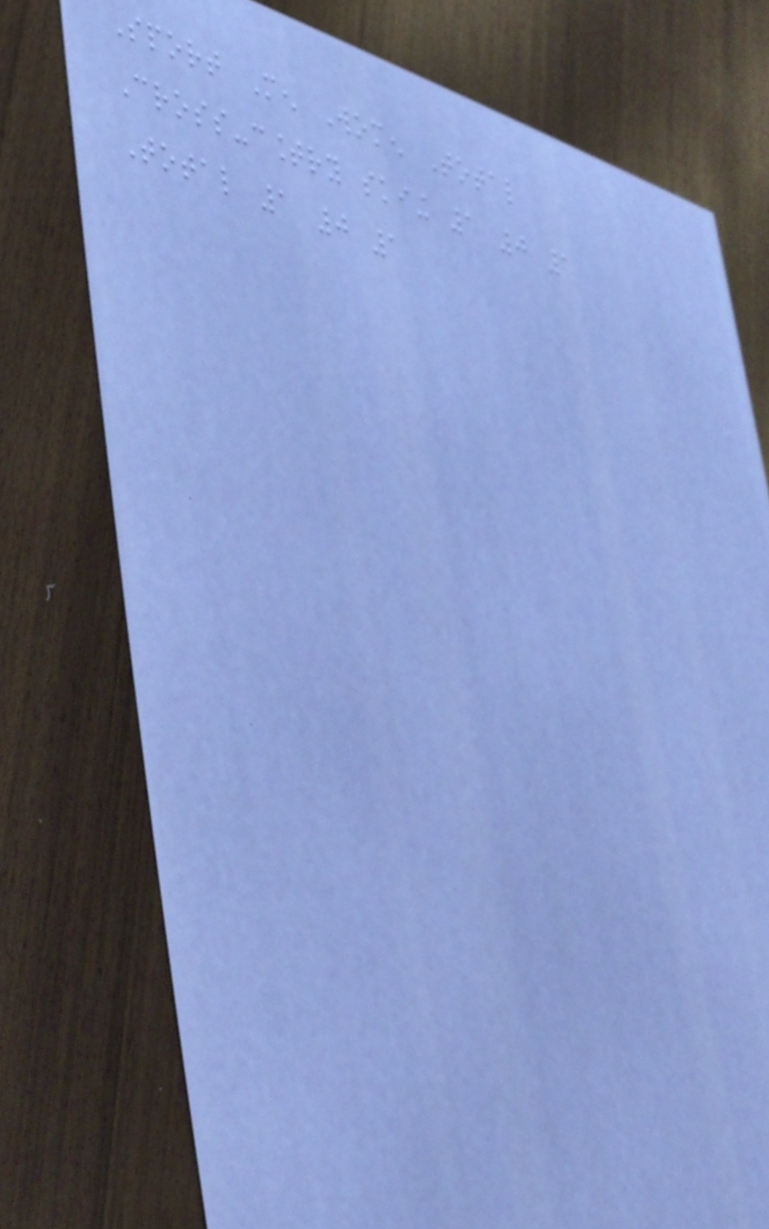Sport Men Women Total
Cross-country skiing 1 0 1
Total 1 0 1
